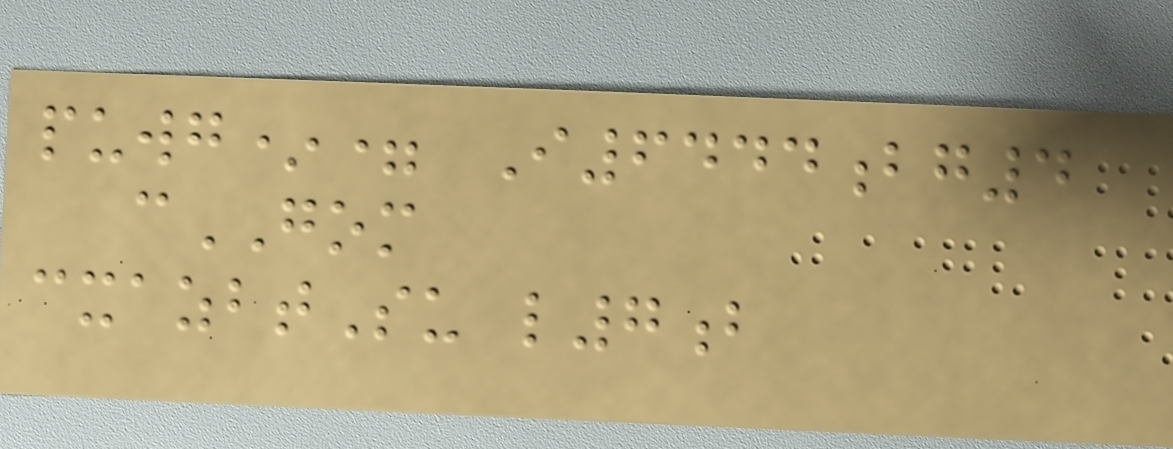puwg*= I6444bg4
cGOM
cxazbtSu l7b
